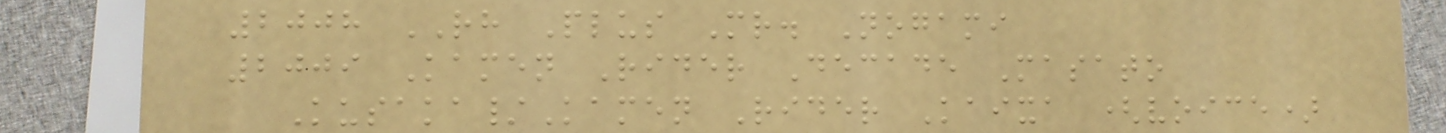2008 RH Plus Mr. Nogami
2009 Kamen Rider Decade Masato
Kusaka/Kamen Rider Kaixa (voice)
